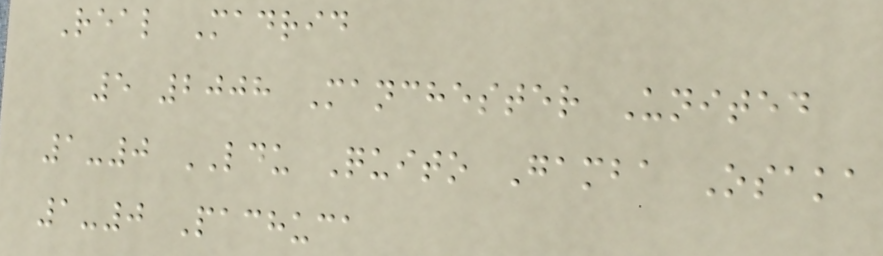Real Madrid
5 2008 Manchester United
1-0 LDU Quito Gamba Osaka
1-0 Pachuca
